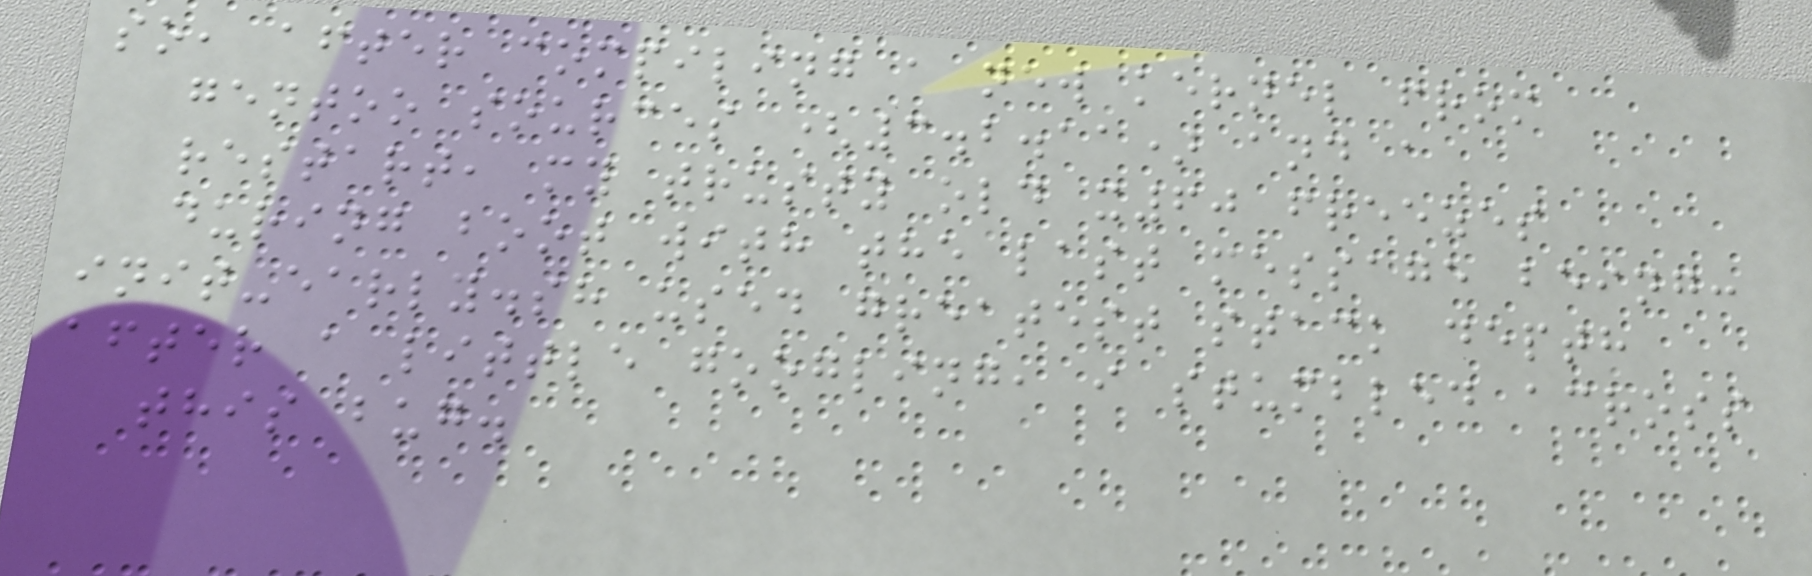so, after compiling a new kernel from
gentoo sources (3.2.11) and a
restart, my trusty old x60 freezes
during boot with the last message being:
init-early.sh used greatest stack depth
after a little googling, i stumbled across
this bug.
